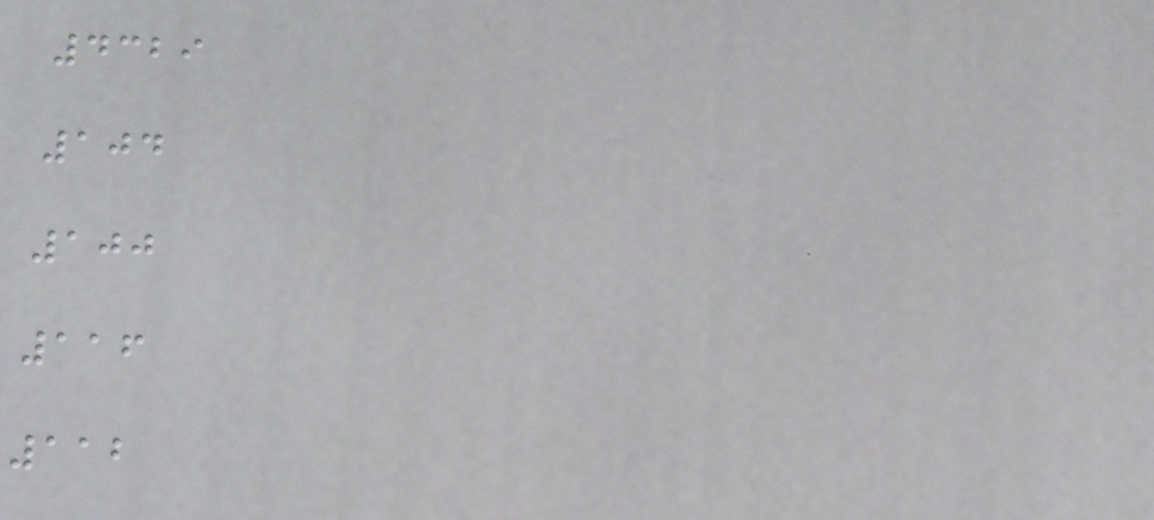4329
104
100
116
112
